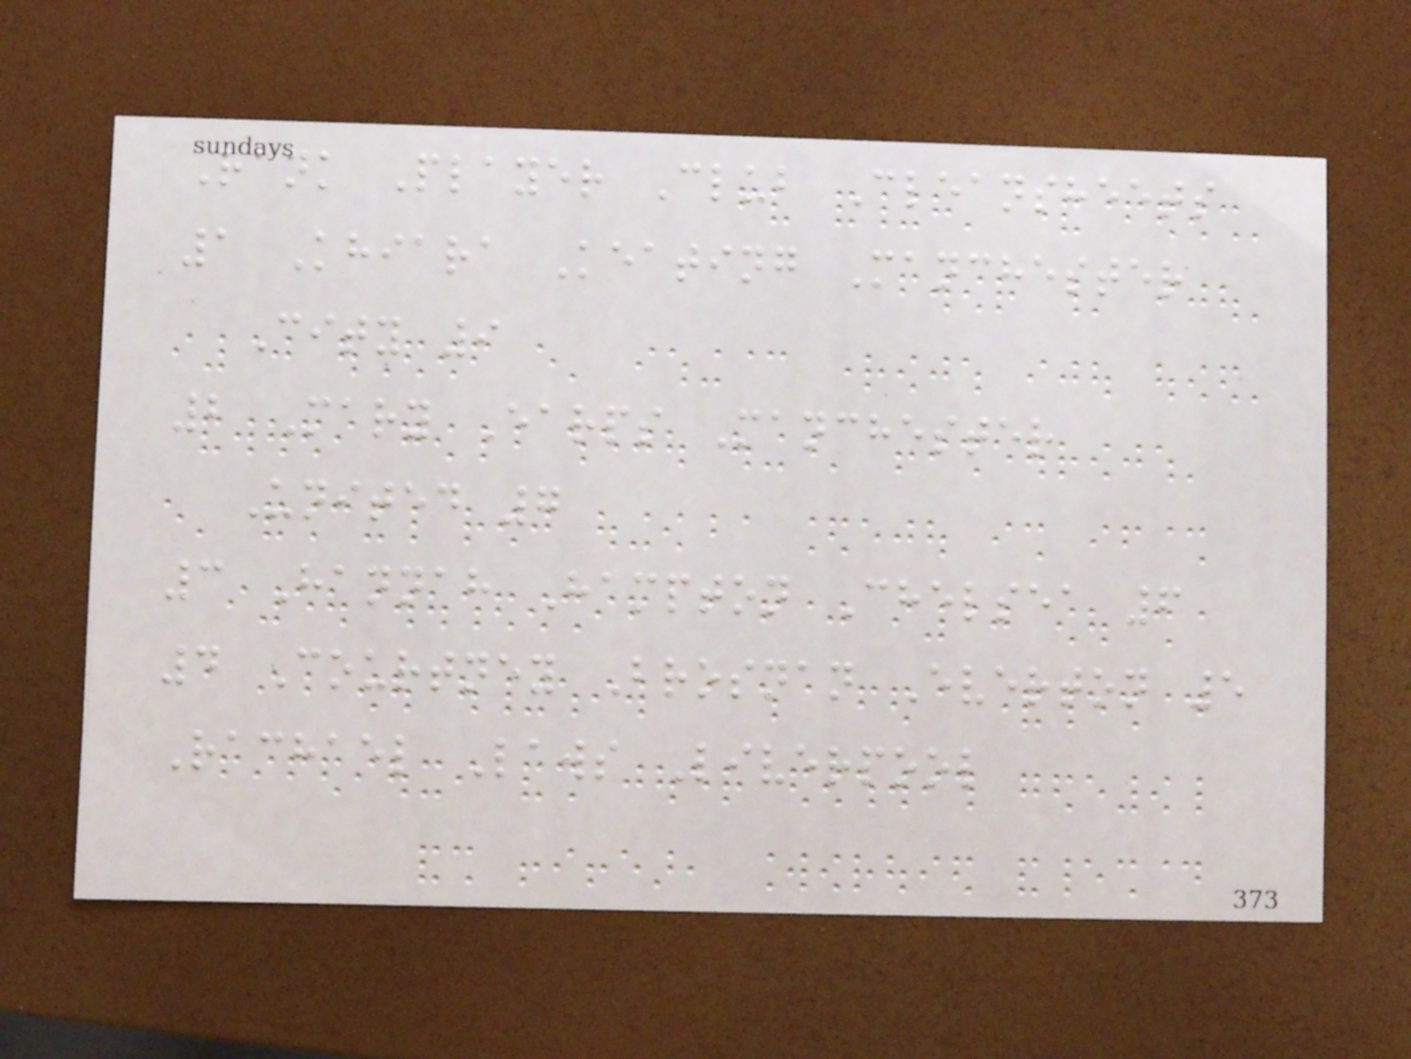Rank Player Club Cleansheets
1 Khiara Keating Manchester
City 9
2 Mary Earps Manchester
United 7
3 Hannah Hampton Chelsea 6
4 Courtney Brosnan Everton 5
Rachael Laws Liverpool
